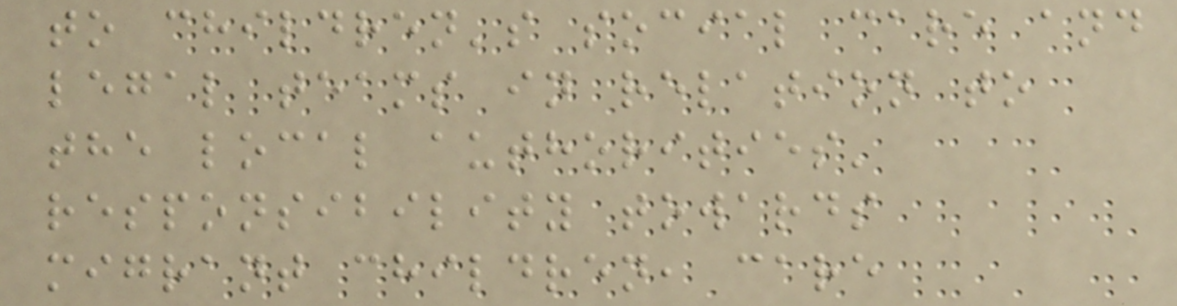to children's social care and
legal teams in relation to
the local authorities'
responsibility towards
migrant children, care
